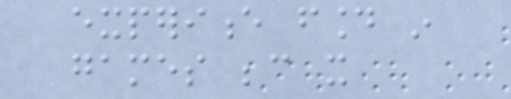experience found in
games because it
